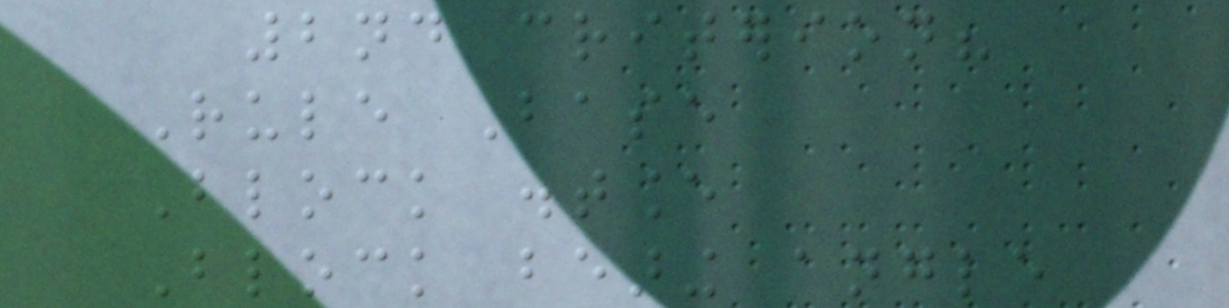2nd criterion?
Rule Base
Block distance
Block bearing angle
